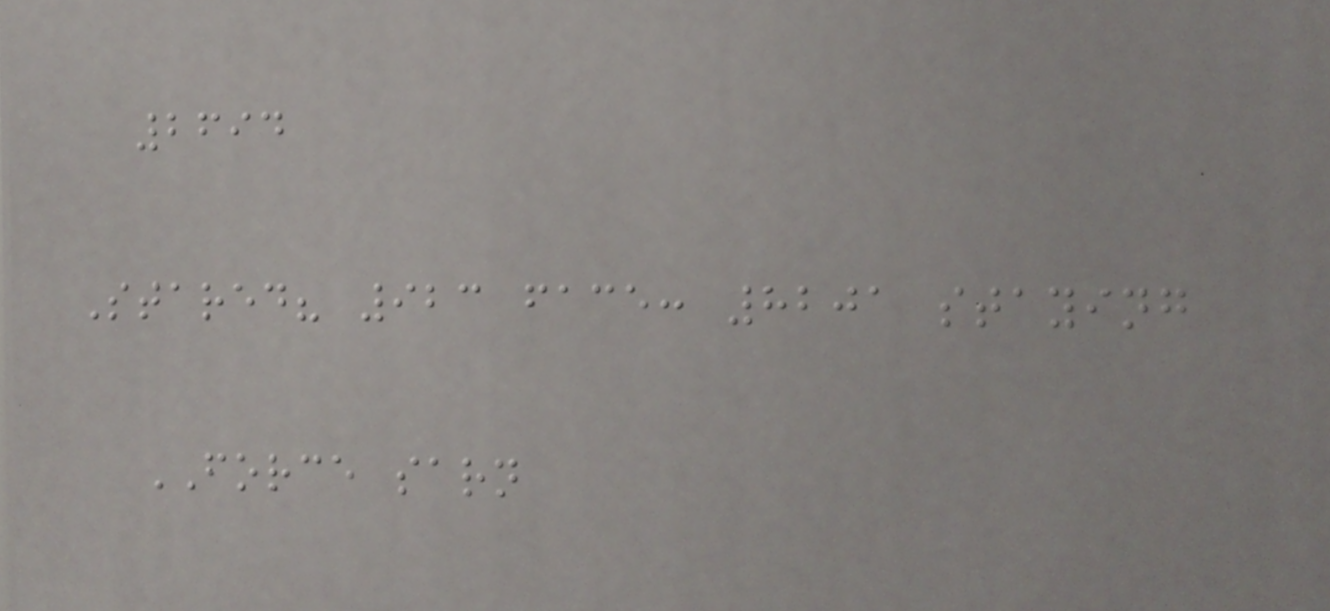2694
Stared? 923 face: 8201 staying
FORCE sarn
